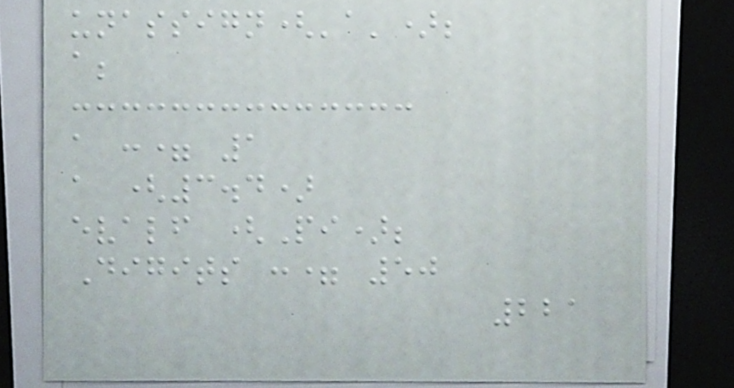unassign('a');
a;
a := 1
a (3.4)
evalf (Pi);
Digits := 50
221
